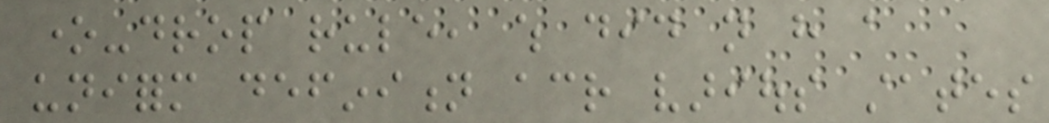one-drop rule, which did not have a
uniform definition across various states
